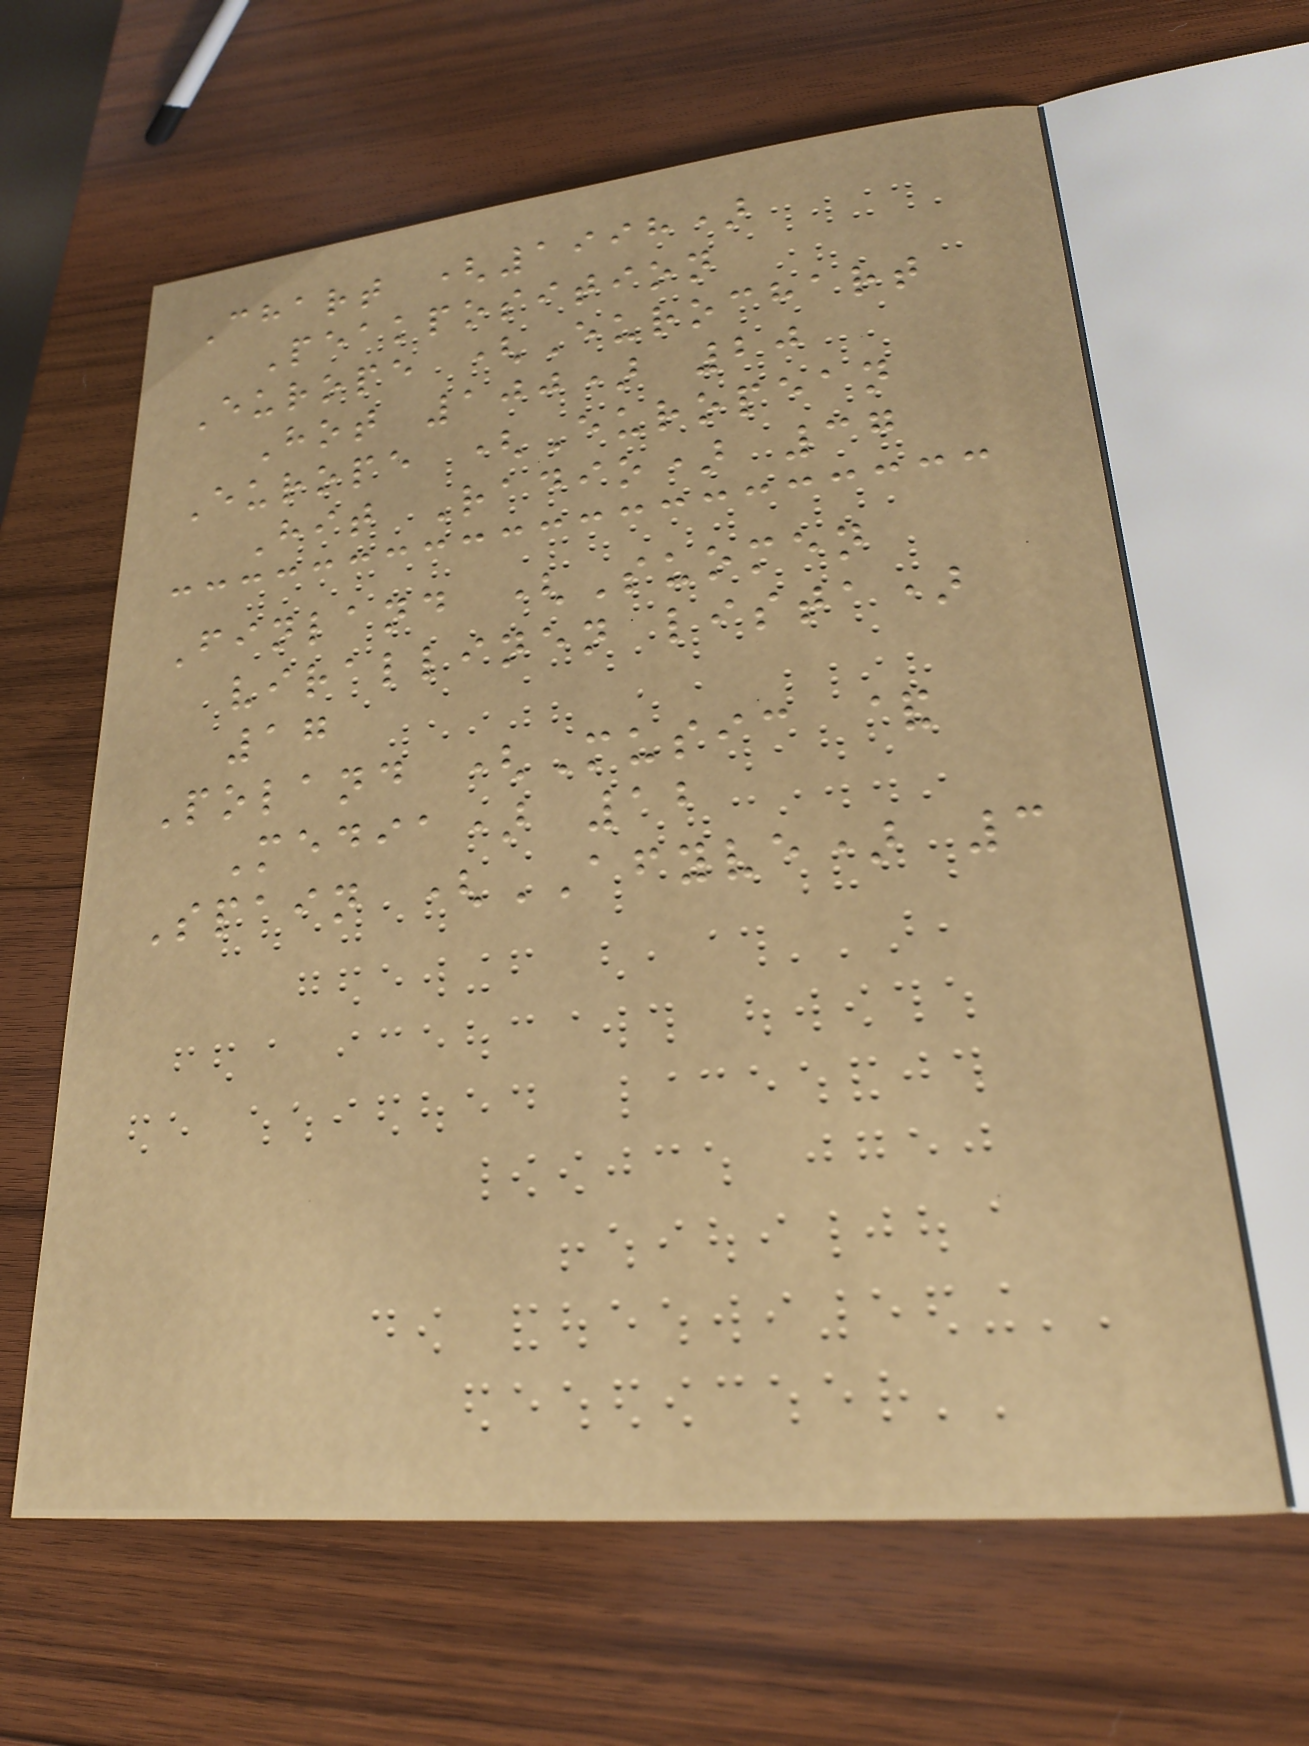Chart (1998)
Peakposition
Europe (Eurochart
Hot 100) 20
Europe (European
Hit Radio) 37
Finland (Suomen
virallinen lista)
17
Poland (Music &
Media) 12
Spain (AFYVE) 3
